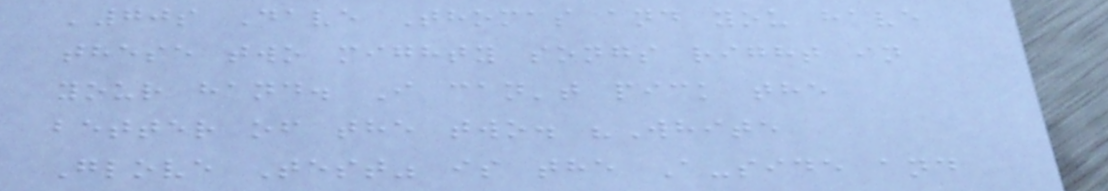'70s Dave Thomas and you have
these two mighty songs right in
your hand. I can't pick the
better of the two. "White
Glove Test" is the A-side and
